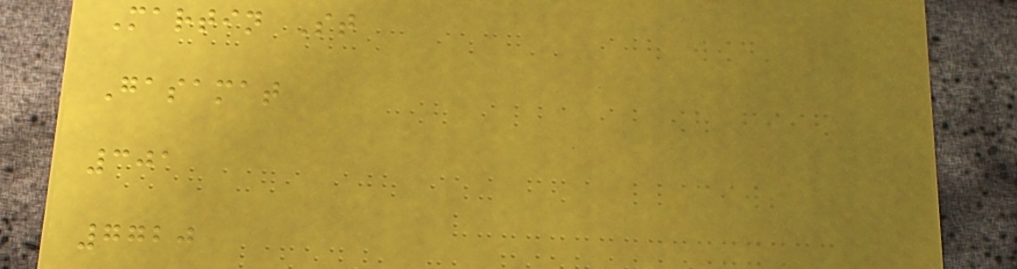Martin St
Gasamat
301
7720
